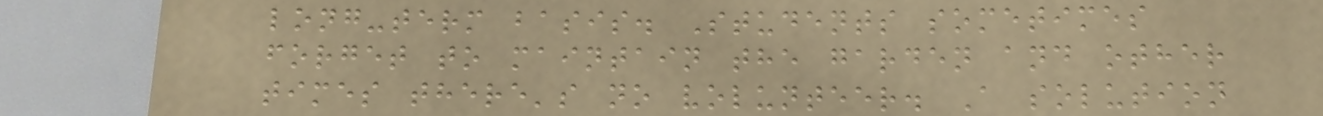long-term basis. Students sometimes
forget to maintain the garden and other
times there's no volunteer. A solution
